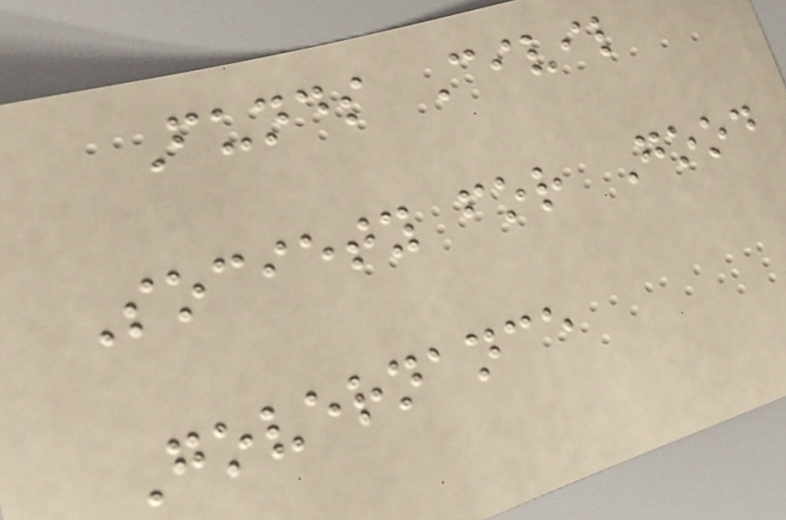Funds Civil
Society for Good
Governance
